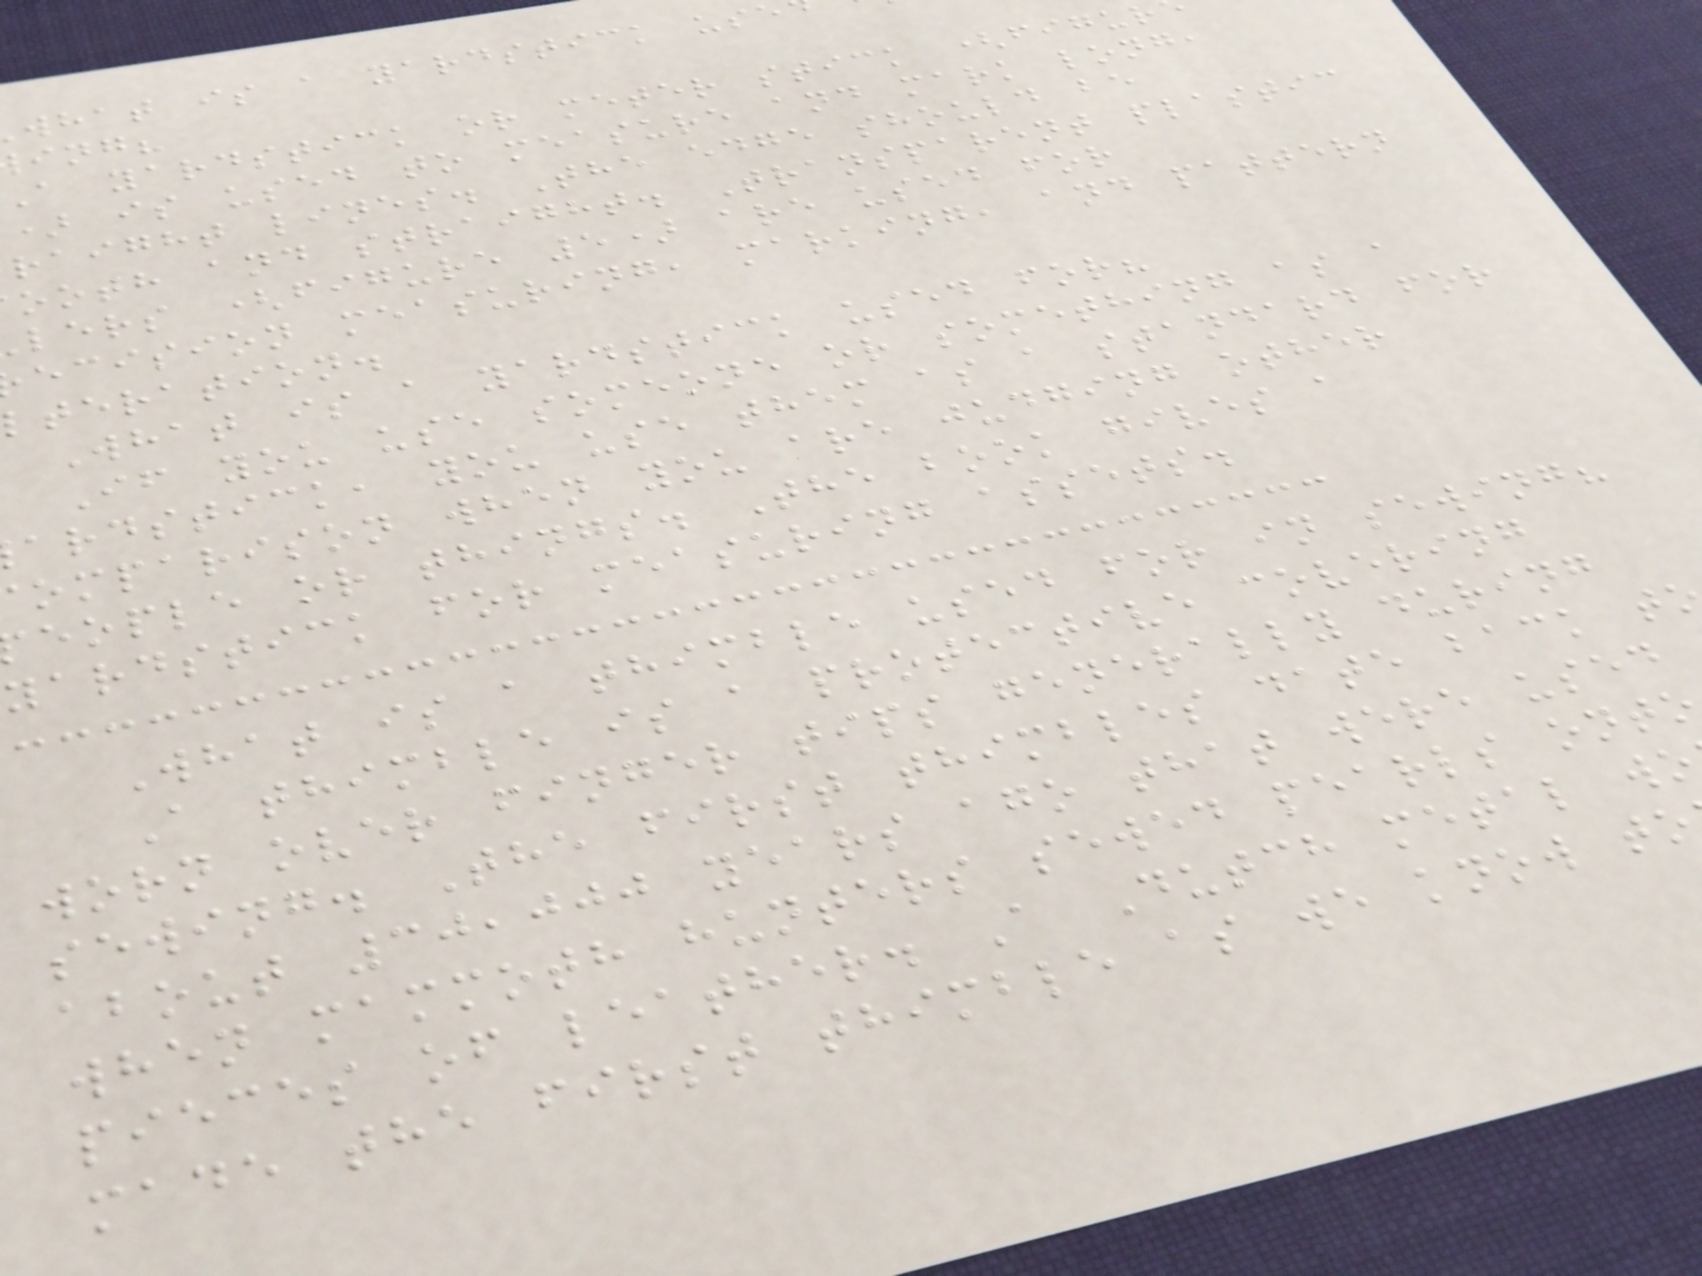what is a yardstick use
ing?
a yardstick or meter stick (figur
) is used to measure and mark long,
raight lines. The edge should be
ooth and straight. Transparent plastic
lers (figure 5) are used for
ecision measuring, marking, and pattern
lteration.
What is a yardstick used for?
If you use someone or something as a
ardstick, you use them as a standard for
omparison when you are judging other
eople or things. The book gives a
yardstick for measuring assets.
What is a thimble used for in sewing?
A thimble is a protective covering
worn over finger tips generally during
sewing. The first thimbles date back t
about 30,000 years ago that were used
when mammoth hunters sewed pearls onto
pieces of leather. A Dutch metal wo
made the first thimble as we know to
